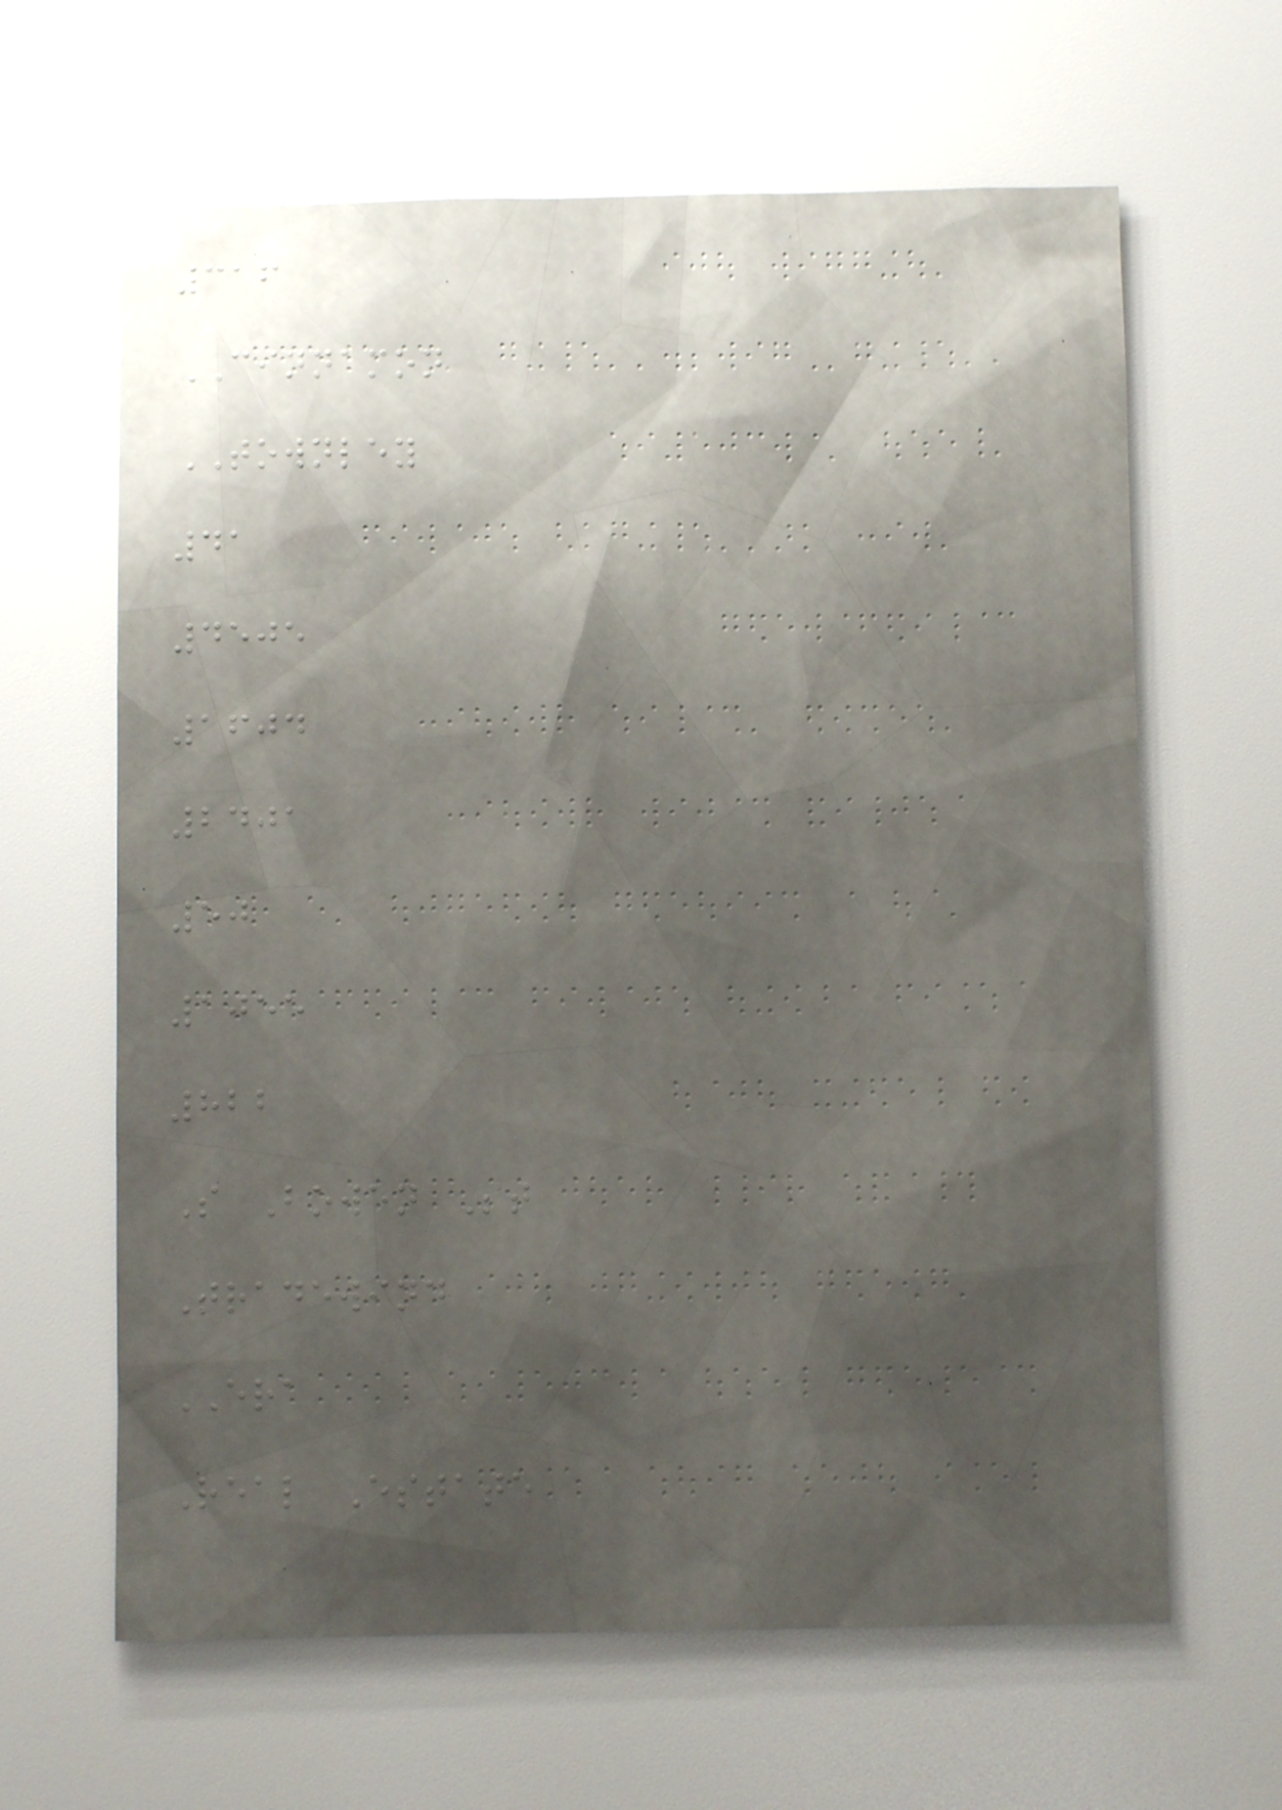316
CINNAMON
TOWNLEY
41
4505
1604
2401
50
1055
822
S Bowen St
Tradewind
ERA
Real Estate
